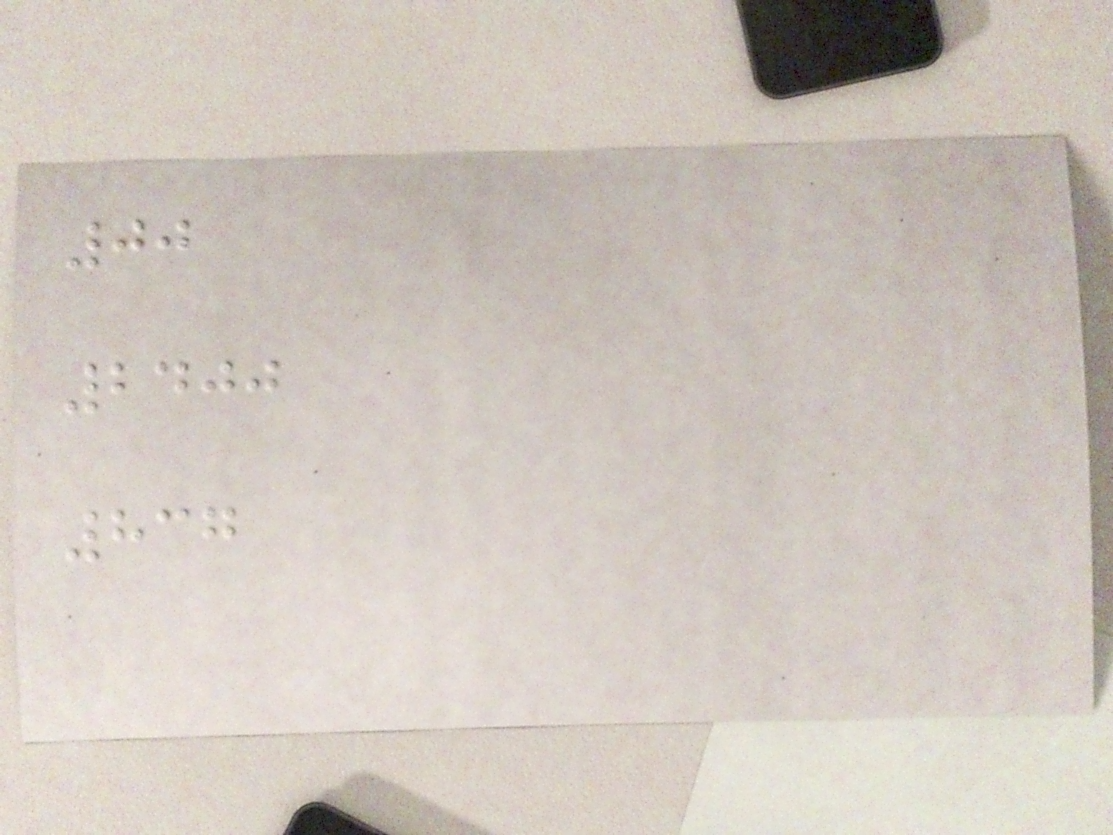00
2400
837
